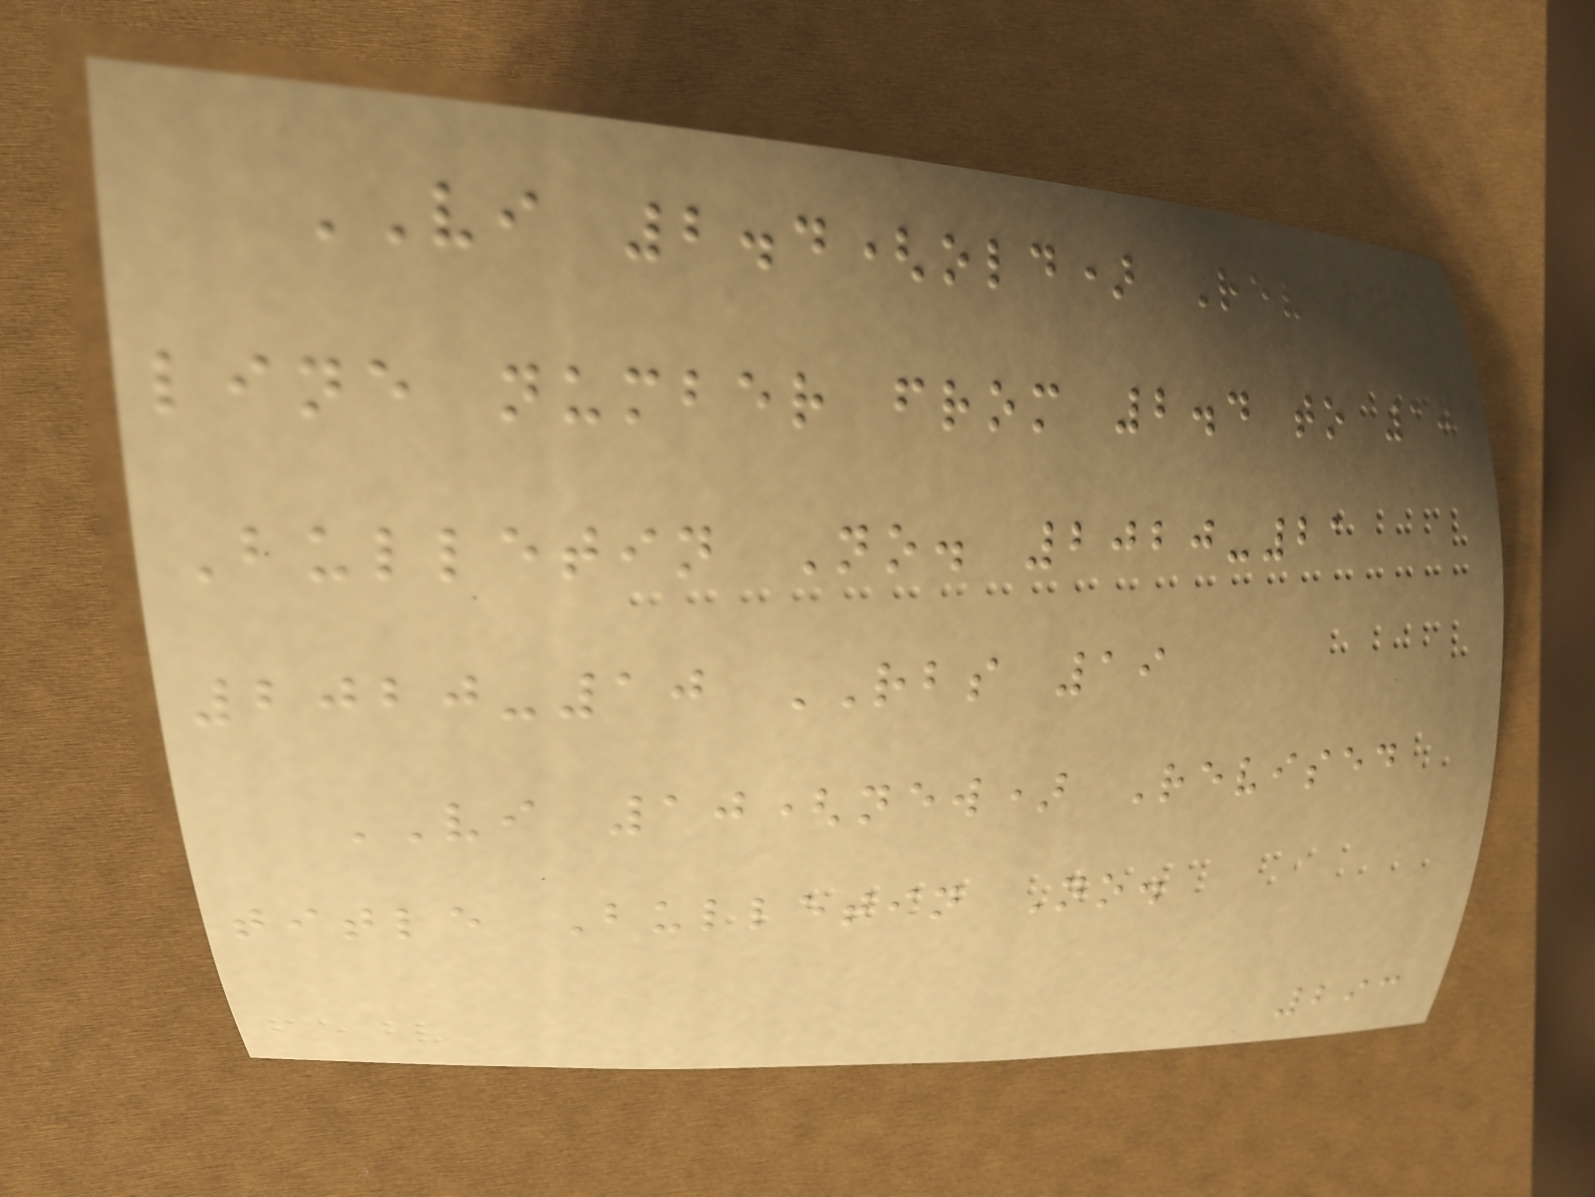VI 2.4(old) Revised
line number from 2.4 to 10
Bulletin No. 2020-21
2020-10 RBS 19
VI 10(new) Revised
title Bulletin No.
293
